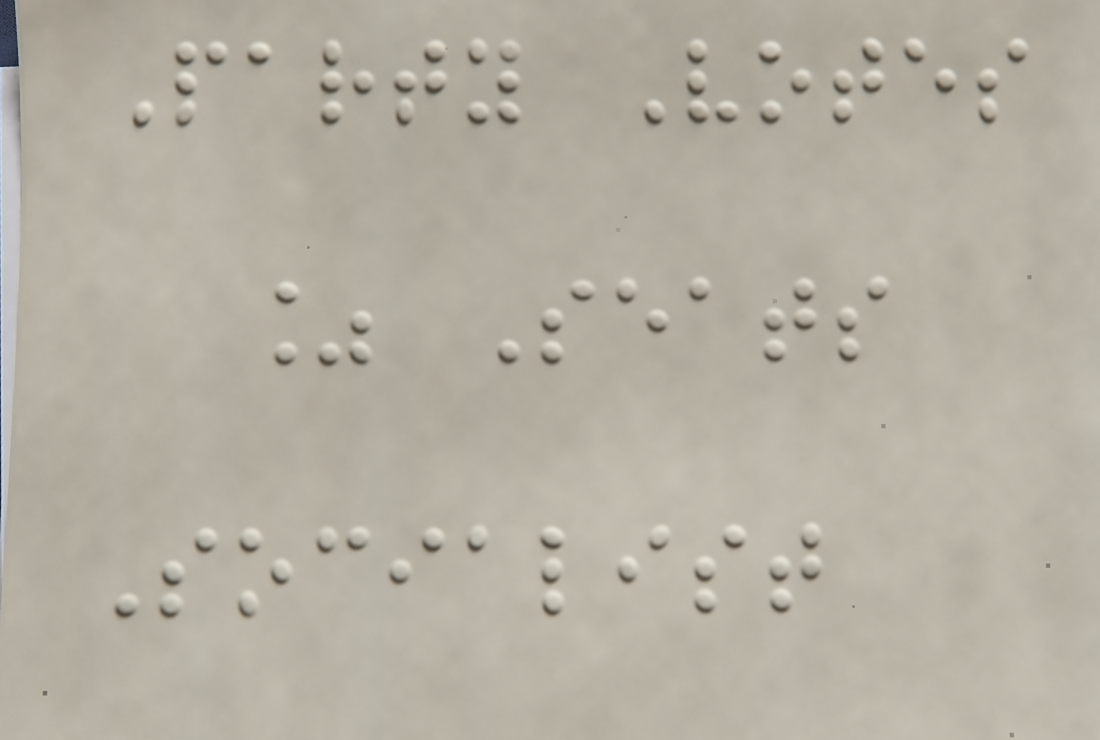Party Votes
% Seats
Socialist
